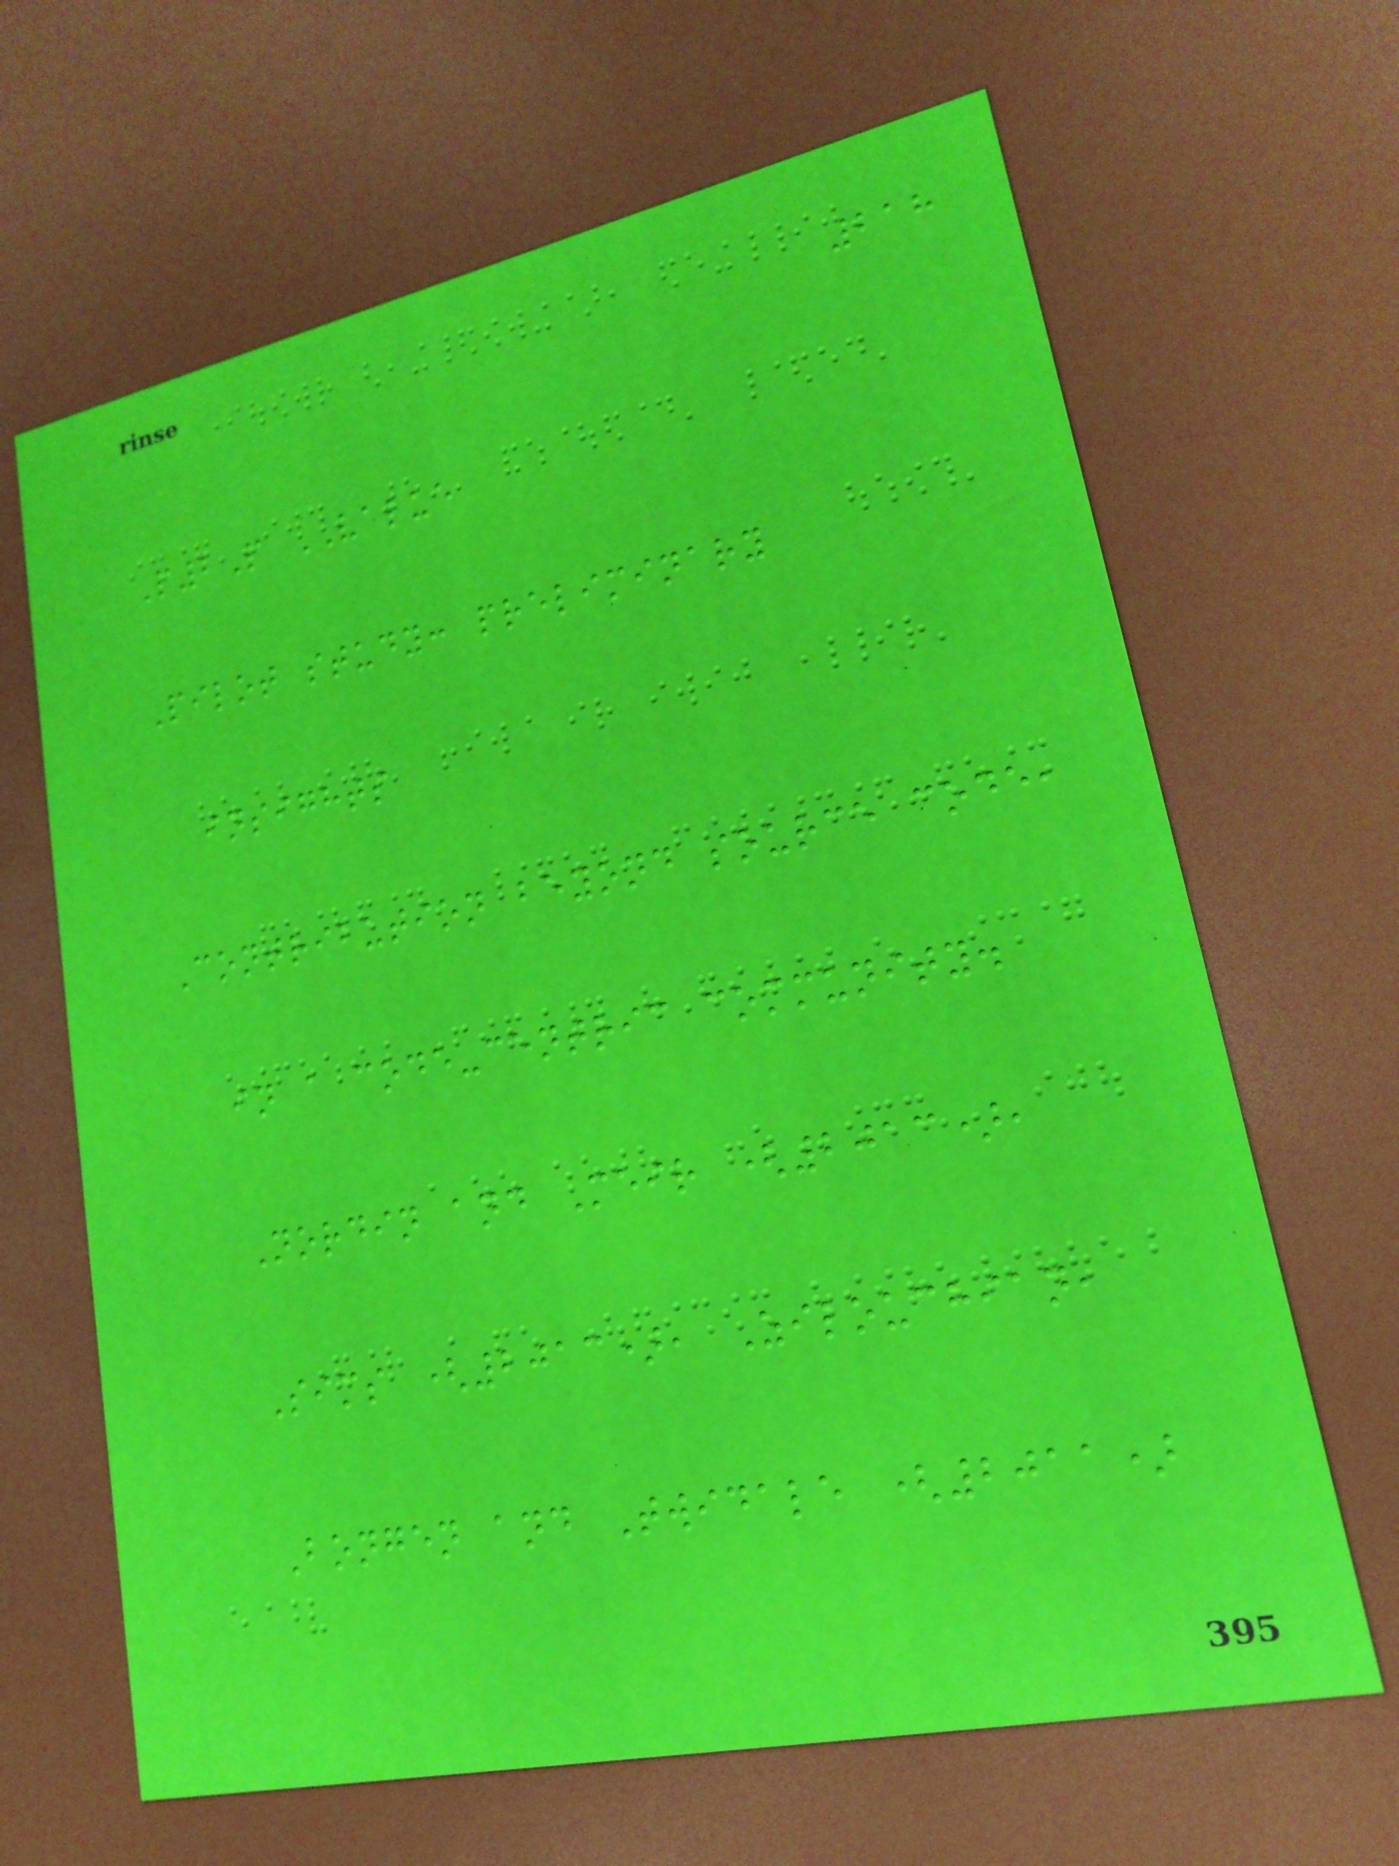218
P2P VALUE
Pilot study: preliminary
insights
Contribution beyond source code,
in a code-centric community.
Nordin and Meir (2013),
Sims (2013), Zilouchian,
Bongen and Twidale (2011)
